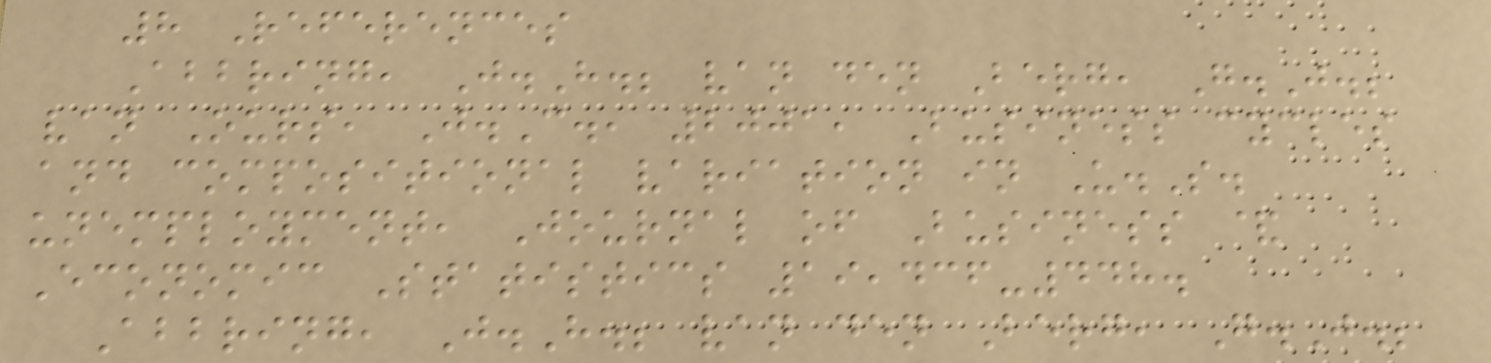8 References
Abbring, J.H.; van den Berg, G.J.;
van Ours, J.C., 2001, Business cycles
and compositional variation in U.S.
unemployment, Journal of Business &
Economic Statistics 19,436-448.
Abbring, J.H.; van den Berg, G.J.;
